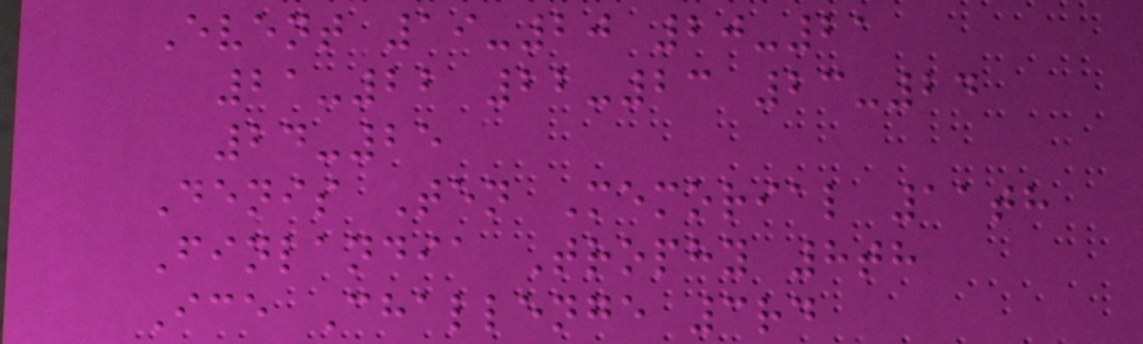Event 19-20 20-21
21-22 22-23 23-24
24-25
Denis Ten Memorial 11th
Finlandia Trophy 8th
Ice Challenge 3rd
